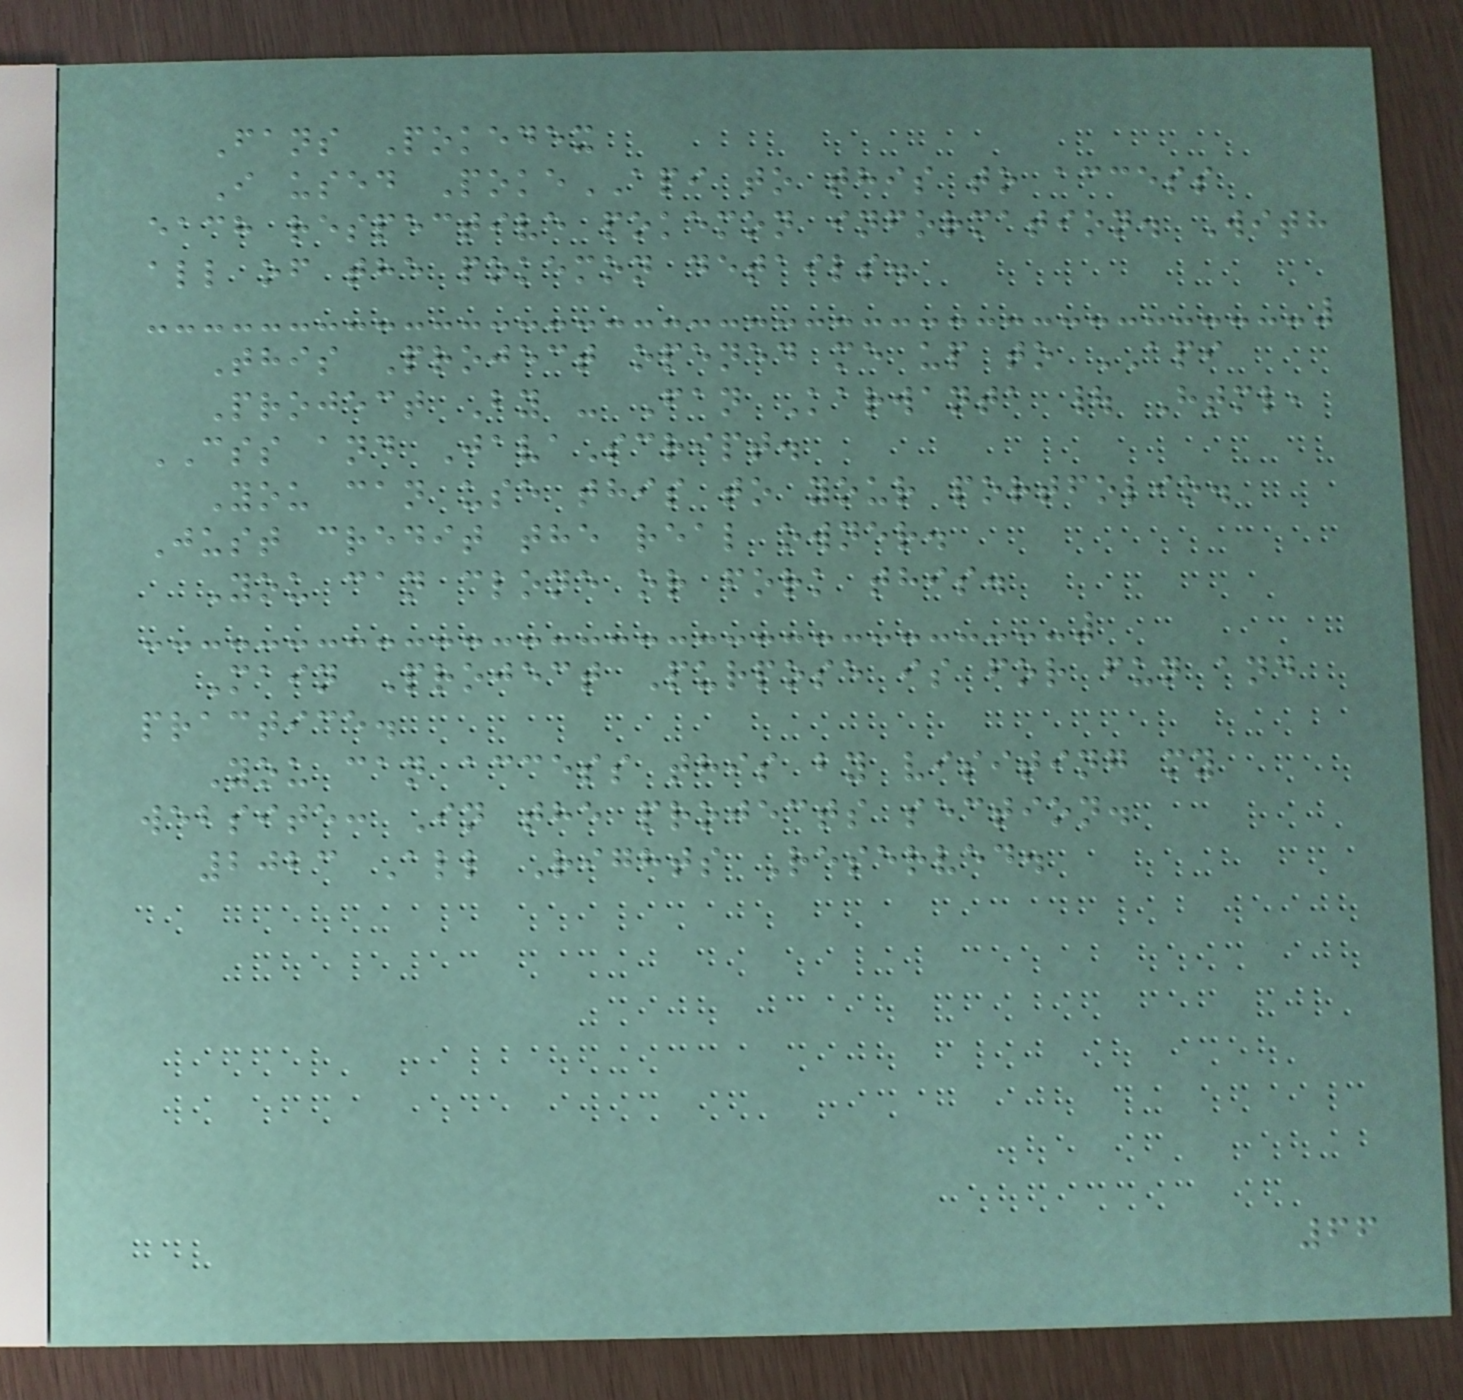Fans Pokedex
I used PokeAPI to this to access
each respective pokemon information. With
all of the pokemon details.
This Project opened me up to API
Project By - Fan Karwanta | Html,
CSS and JavaScript.
You can use this to your portfolio.
Just credit the real owner.
You can clone or fork this.
Main Project Purpose is for fun and
practice.
You can access this by visiting my
website: In the projects section.
2023 All Rights Reserved.
66
